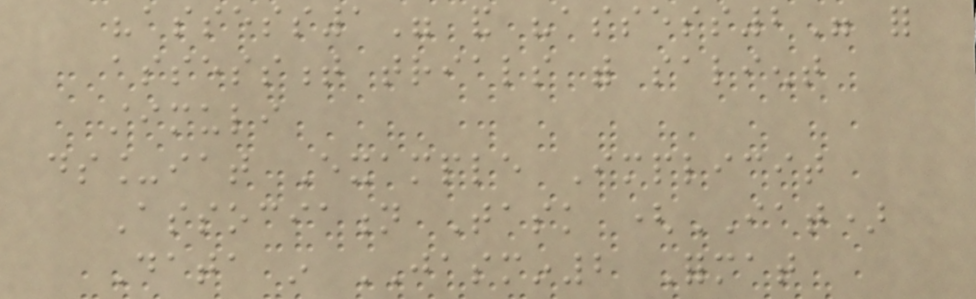"assess1" and "assess2" for
assessment trials with salient
stimuli
ds_iat Example Implicit
Association Task (IAT)
Data in JASMIN2 Format
